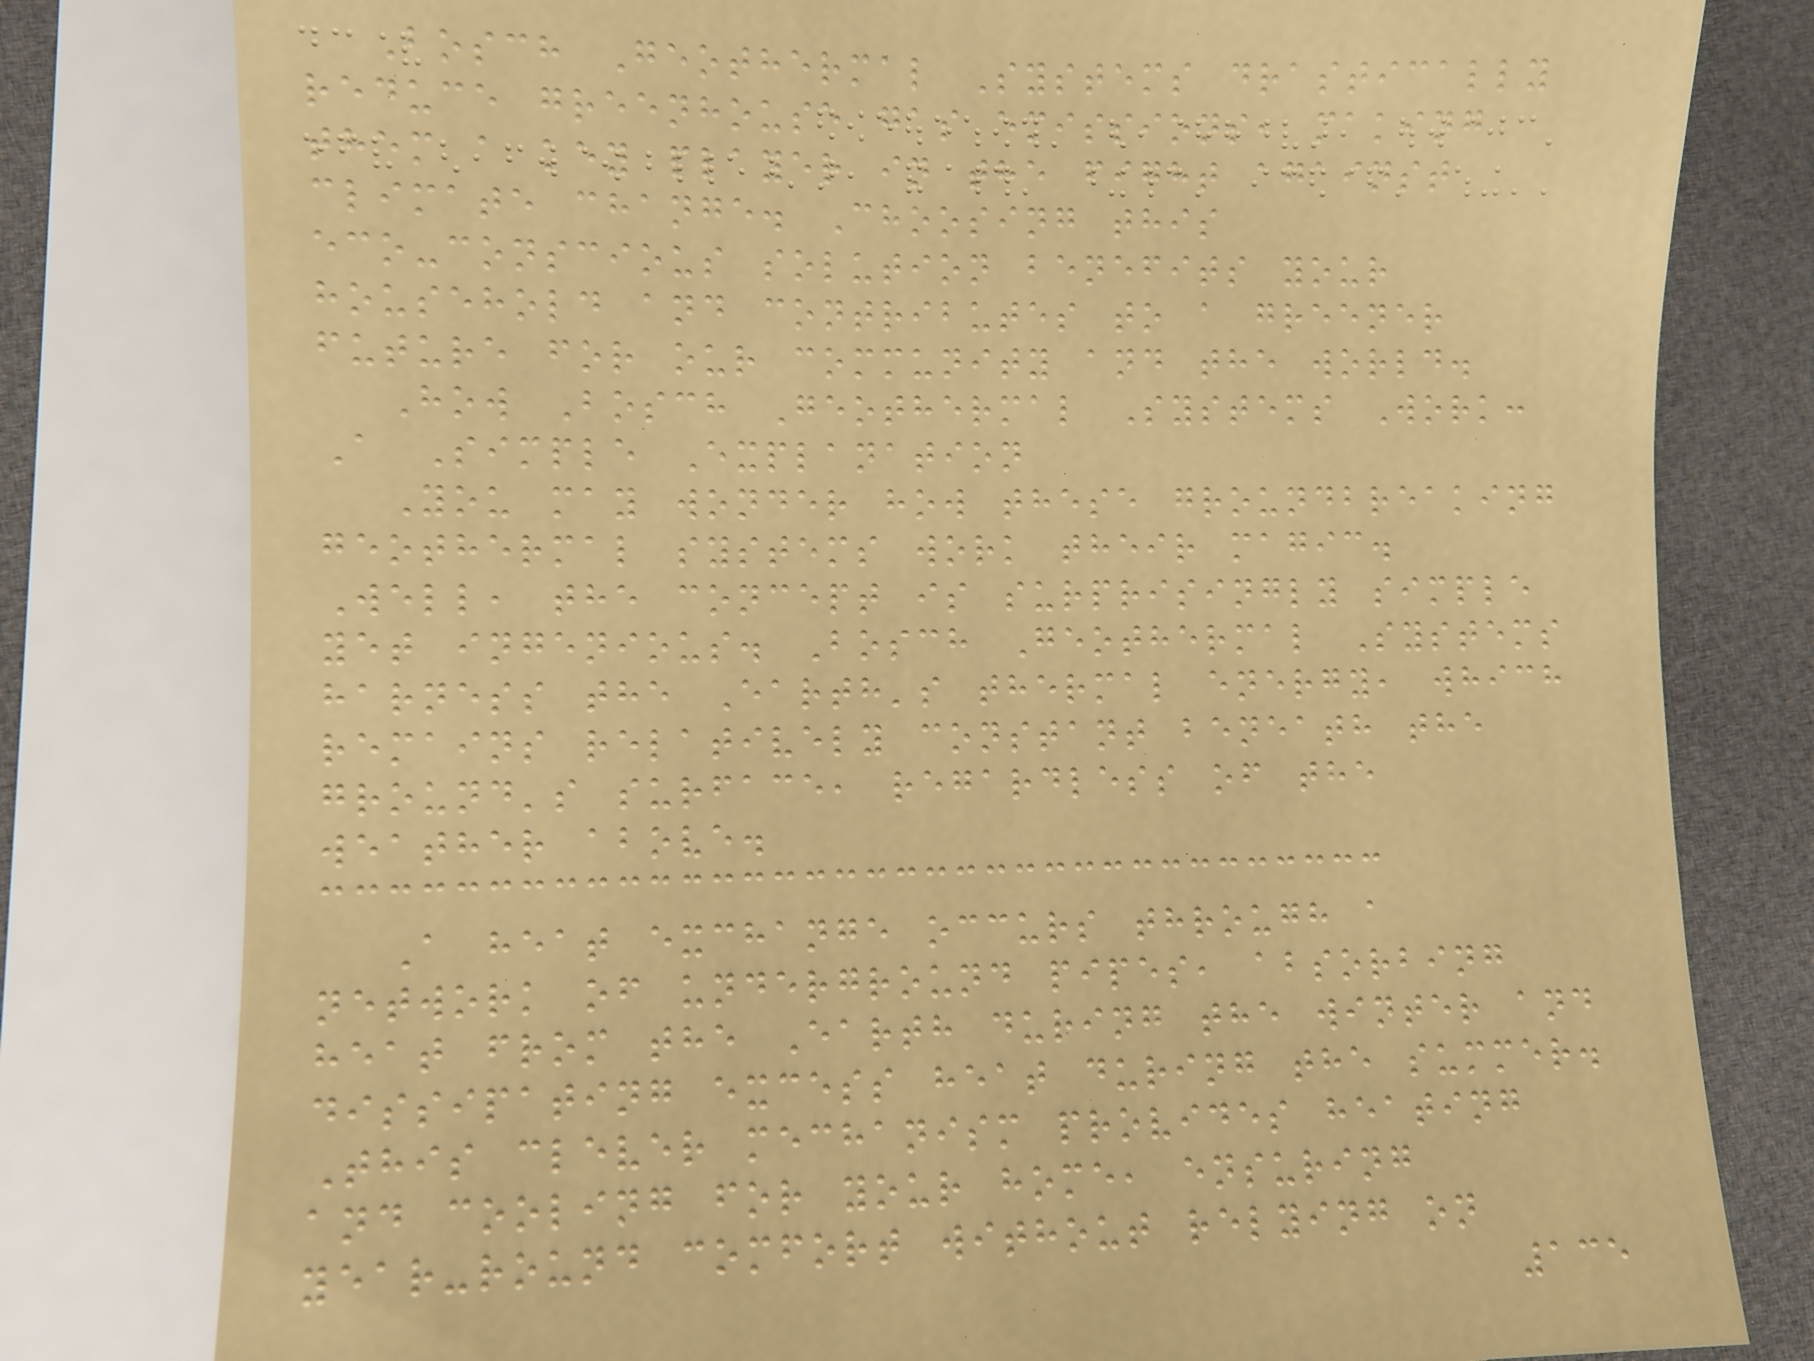Bosch Geothermal Systems drastically
reduce greenhouse gas emissions, making
them a key player in the fight against
climate change. Choosing this
eco-conscious solution benefits your
household and contributes to a greener
future for our community and the world.
How Bosch Geothermal Systems Work:
A Simple Explanation
You may wonder how these groundbreaking
geothermal systems work their magic.
Well, the concept is surprisingly simple
yet ingenious. Bosch Geothermal Systems
harness the Earth's thermal energy, which
remains relatively constant beneath the
ground's surface, regardless of the
weather above.
A heat exchange occurs through a
network of underground pipes, absorbing
heat from the Earth during the winter and
dissipating excess heat during the summer.
This clever mechanism provides heating
and cooling for your home, ensuring
year-round comfort without relying on
135
